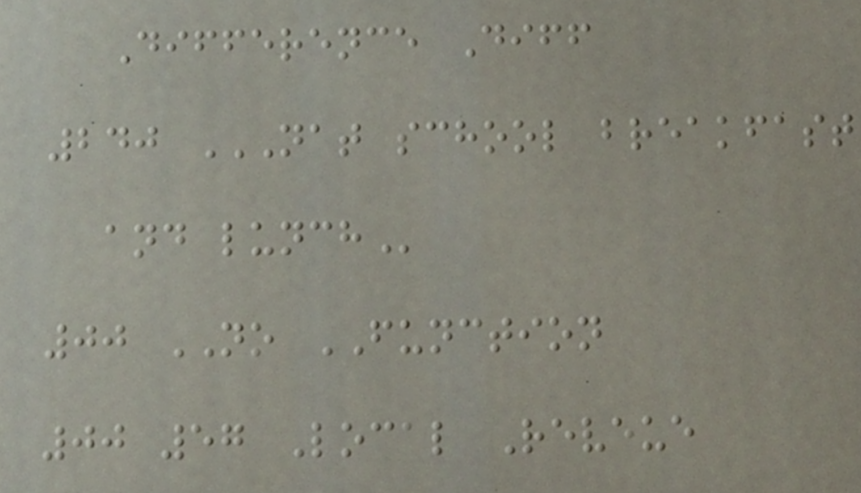Difference Diff
240 NAT SCHOOL BREAKFAST
AND LUNCH
00 NO FUNCTION
00 57 Local Reveue
